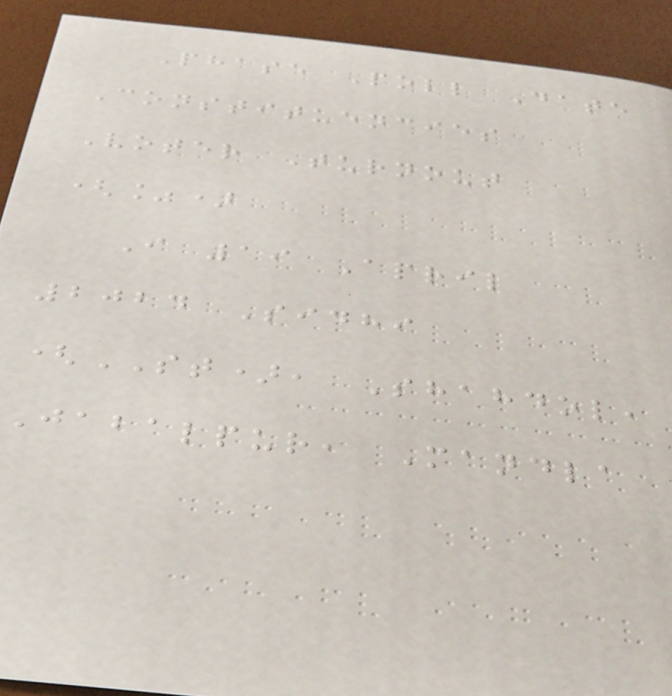Phase Poll Date
Constituencies
Voter Turnout
(%)
I 19 April
2024 Sidhi
(ST), Shahdol,
Jabalpur, Mandla
